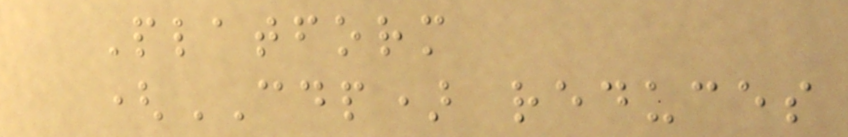Platform
(CDP) reduces
